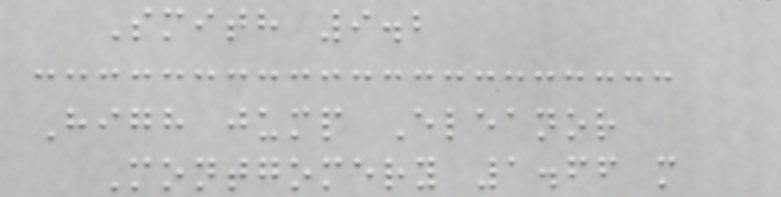Smith 9.2
High jump Eleanor
Montgomery 1.66 m
